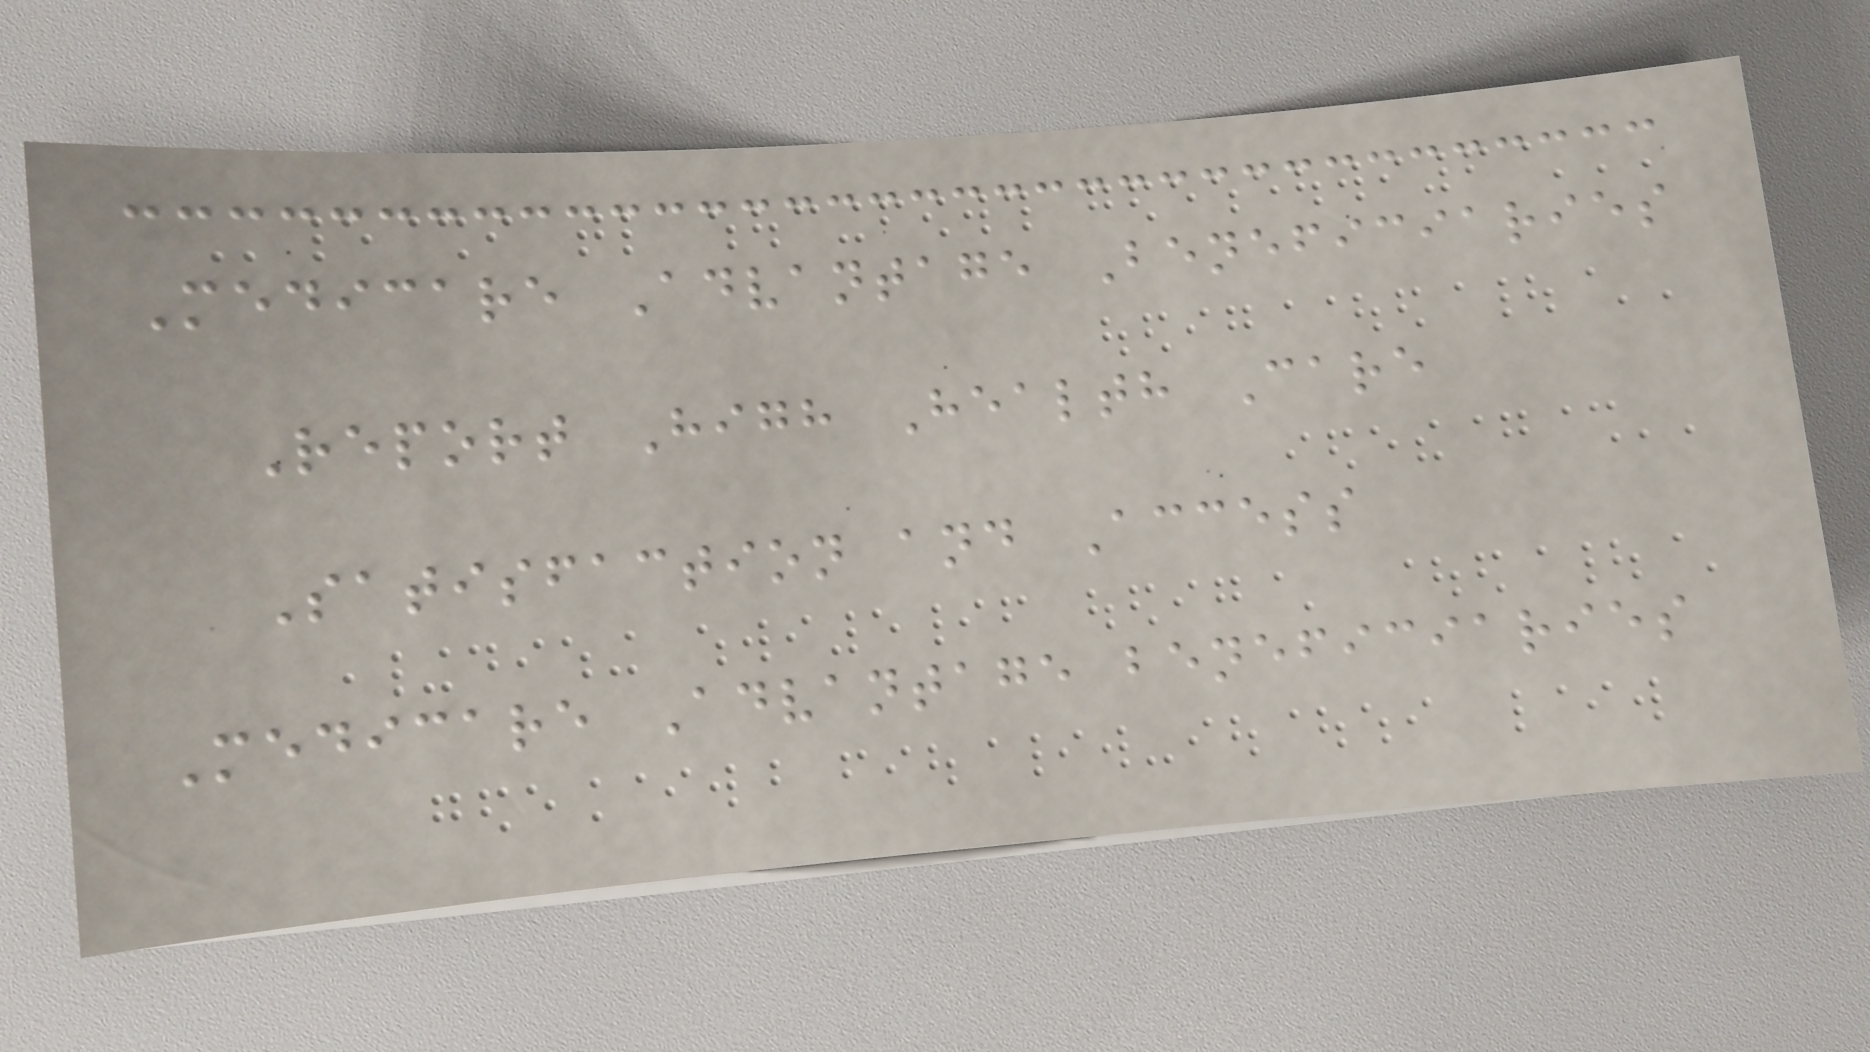Medicare Advantage Beneficiaries
Report High Health Care
Satisfaction and Access
Medicare Advantage beneficiaries
